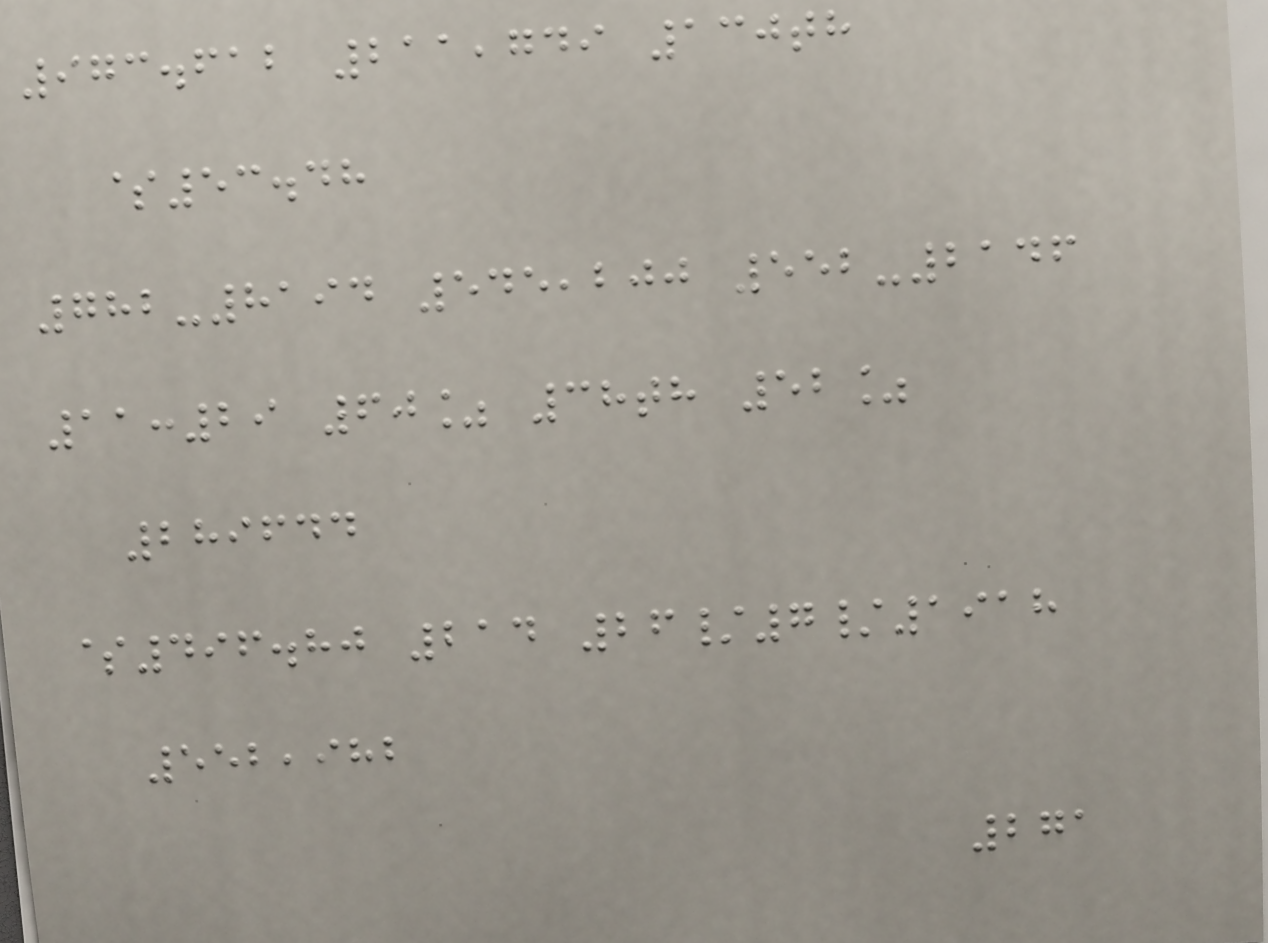973.612 211,749 130th
$53.48
782-8194 545,200 552-2146
11:29 60% 38th 52%
289644
$496.80 214 26/7/1918
552,982
271
